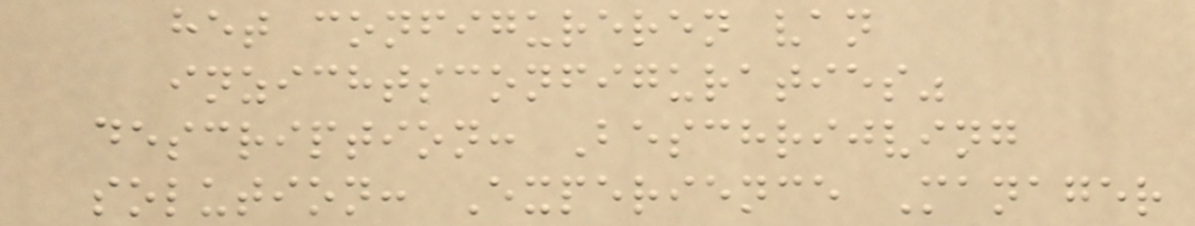het configureren van
inzichtsconfiguraties"
description: Beschrijving
solution: Experience Manager
